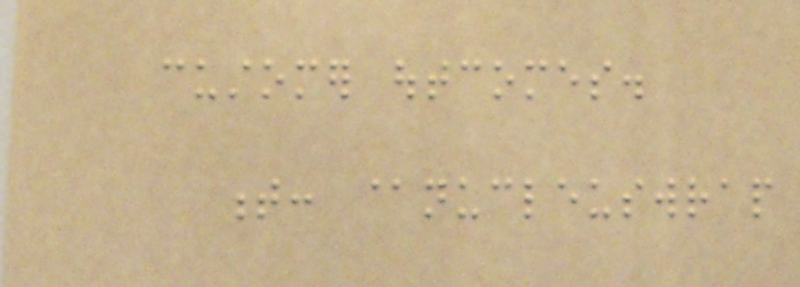customer outcomes.
t: @nucleuswrap
